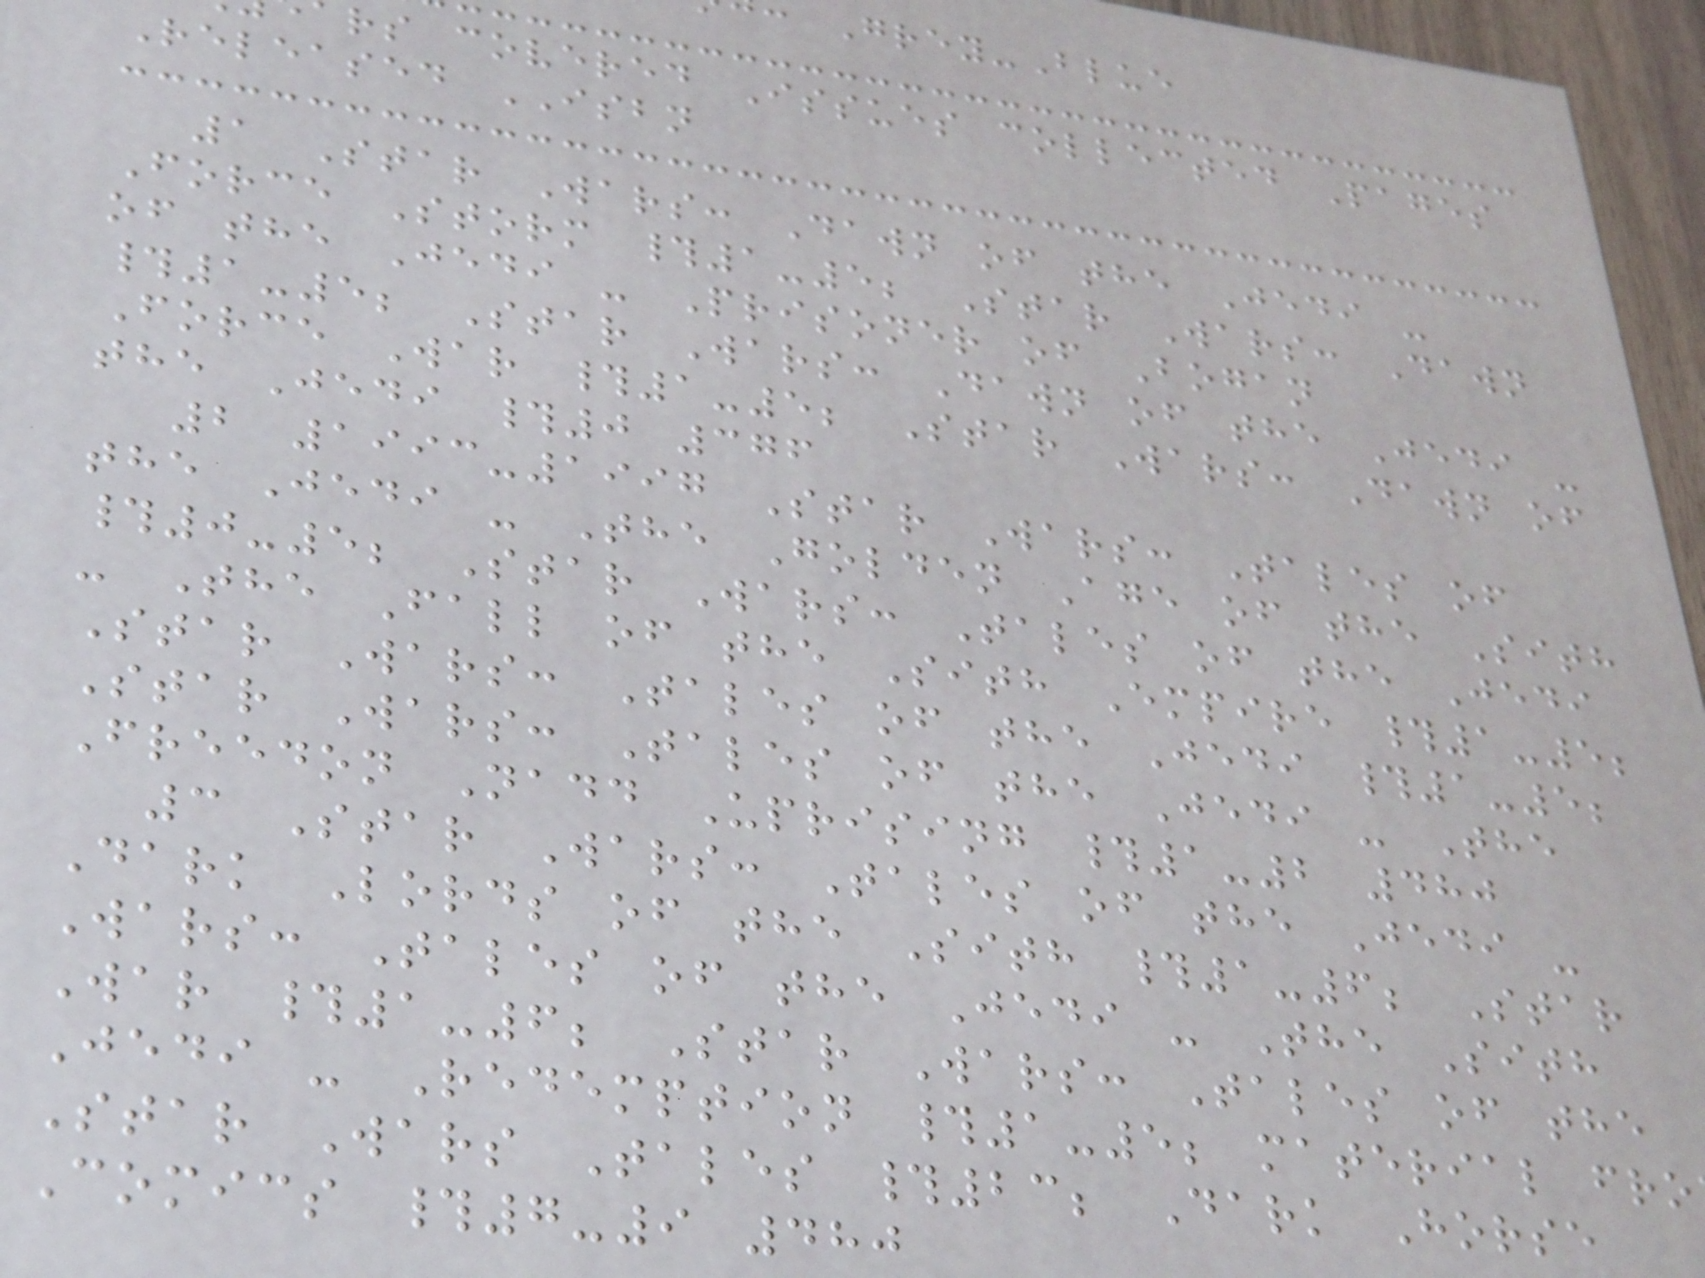Grey-Blue
rs covered Issues collected Pages
Released ISBN
1 Star Wars: Dawn of the Jedi -
Force Storm #1-5; Star Wars: Dawn
of the Jedi - Prisoner of Bogan
#1-5; Star Wars: Dawn of the Jedi -
Force War #1-5; Star Wars: Dawn of
the Jedi #0 376
2 1993-1997 Star Wars: Tales of
the Jedi - The Golden Age of the Sith
#0-5; Star Wars: Tales of the Jedi
- The Fall of the Sith Empire #1-5;
Star Wars: Tales of the Jedi #1-5;
Star Wars: Tales of the Jedi - The
Freedon Nadd Uprising #1-2 480
3 Star Wars: Tales of the Jedi -
Dark Lords of the Sith #1-6; Star
Wars: Tales of the Jedi - The Sith
War #1-6; Star Wars: Tales of the
Jedi - Redemption #1-5; material fro
Star Wars Tales #23; Dark Horse
Comics #7-9 480
